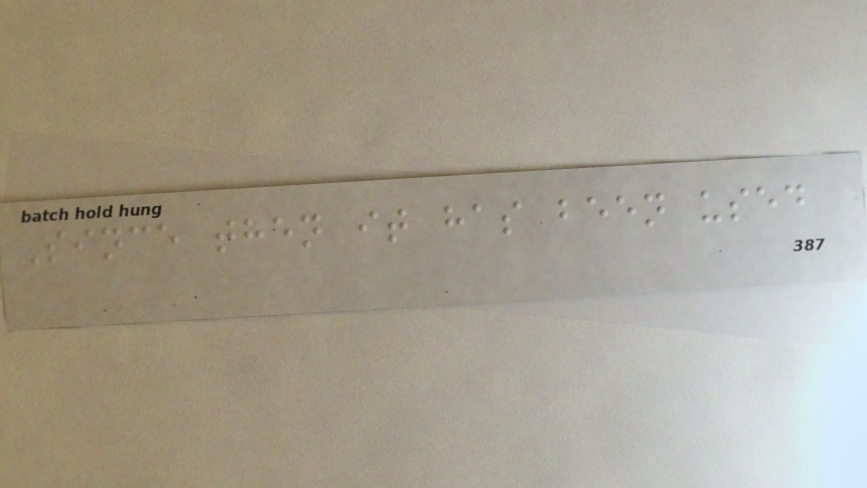Since then it has been used
